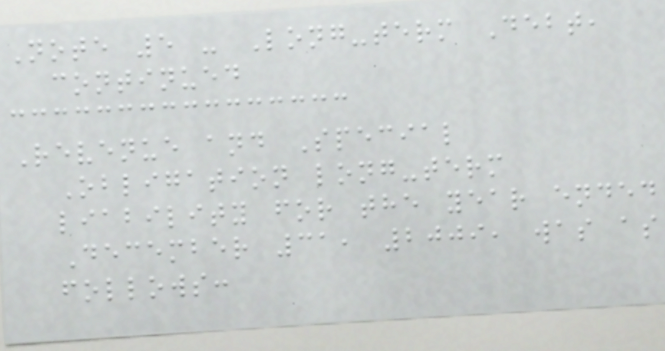Note 5 - Long-term Debt,
continued
Revenue and Special
Obligation long-term
liability for the year ended
December 31, 2009, was as
follows:
